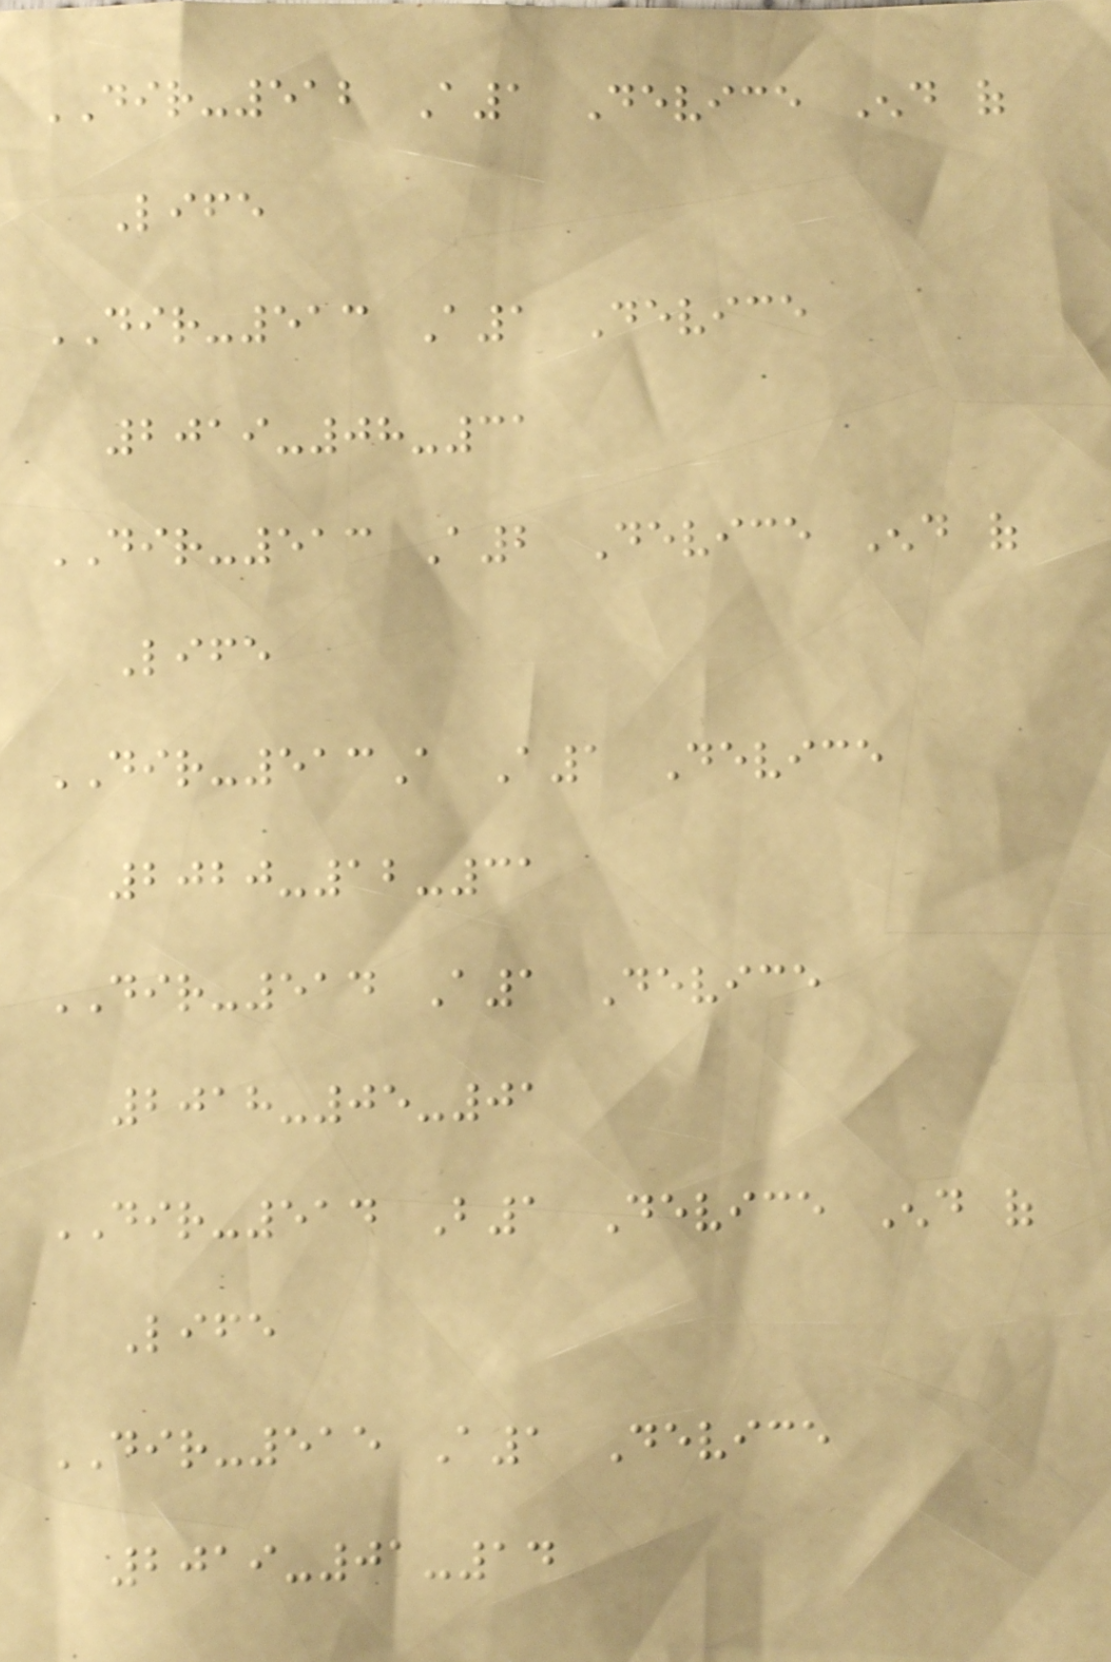DIR-512 A1 Device End of
Life
DIR-513 A1 Device
2019-08-31
DIR-513 A2 Device End of
Life
DIR-513A A1 Device
2020-12-31
DIR-514 A1 Device
2018-05-01
DIR-514 B1 Device End of
Life
DIR-515 A1 Device
2019-01-14
